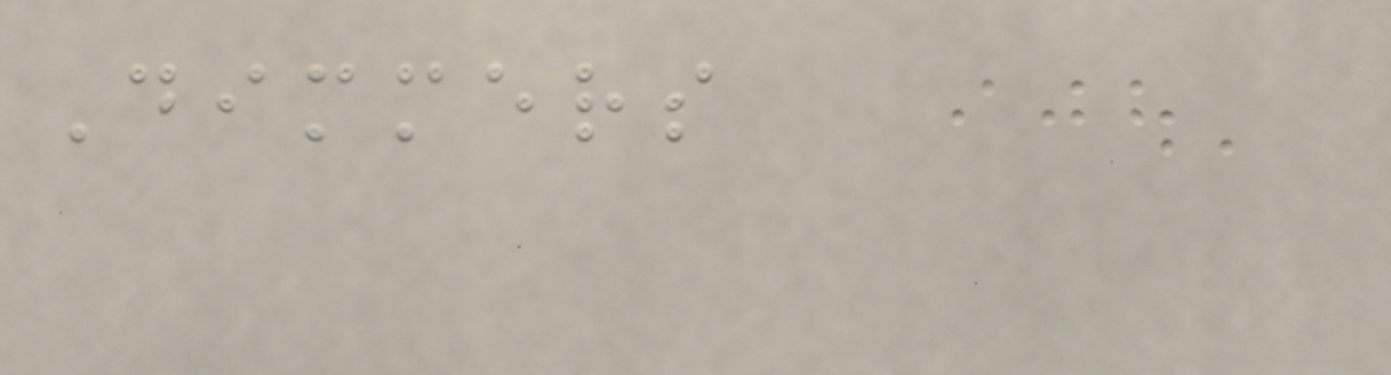Dimmers
